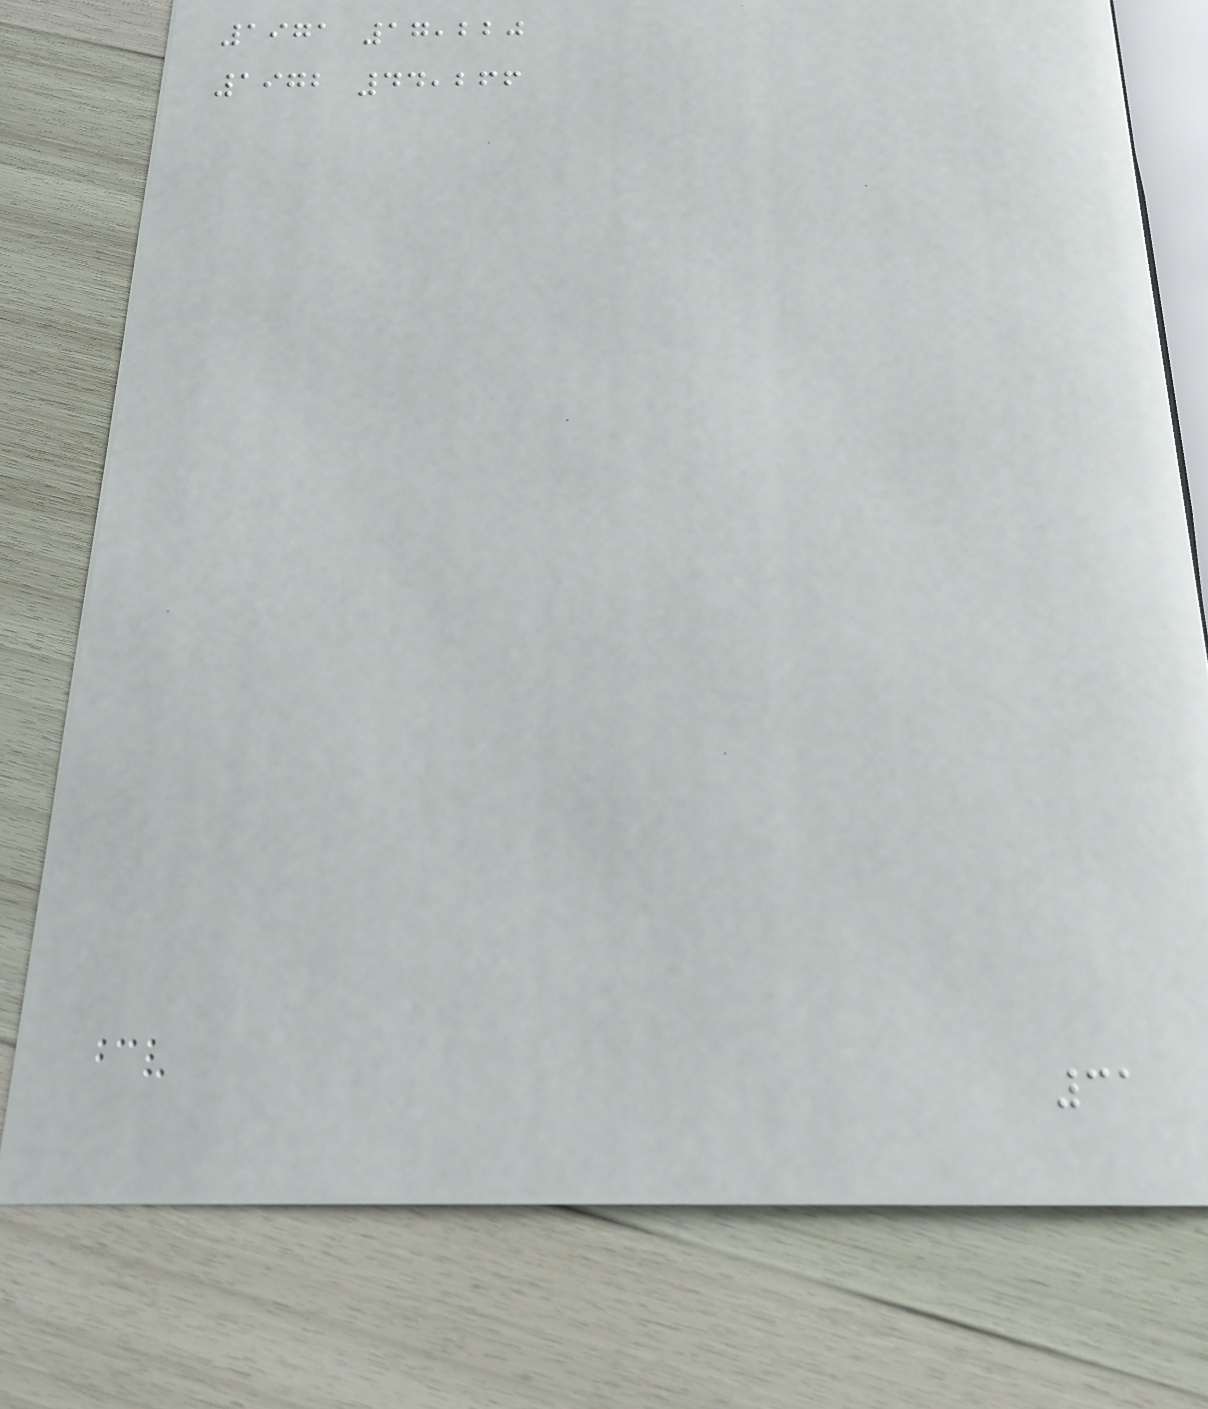1971 17,220
1972 44,266
31
